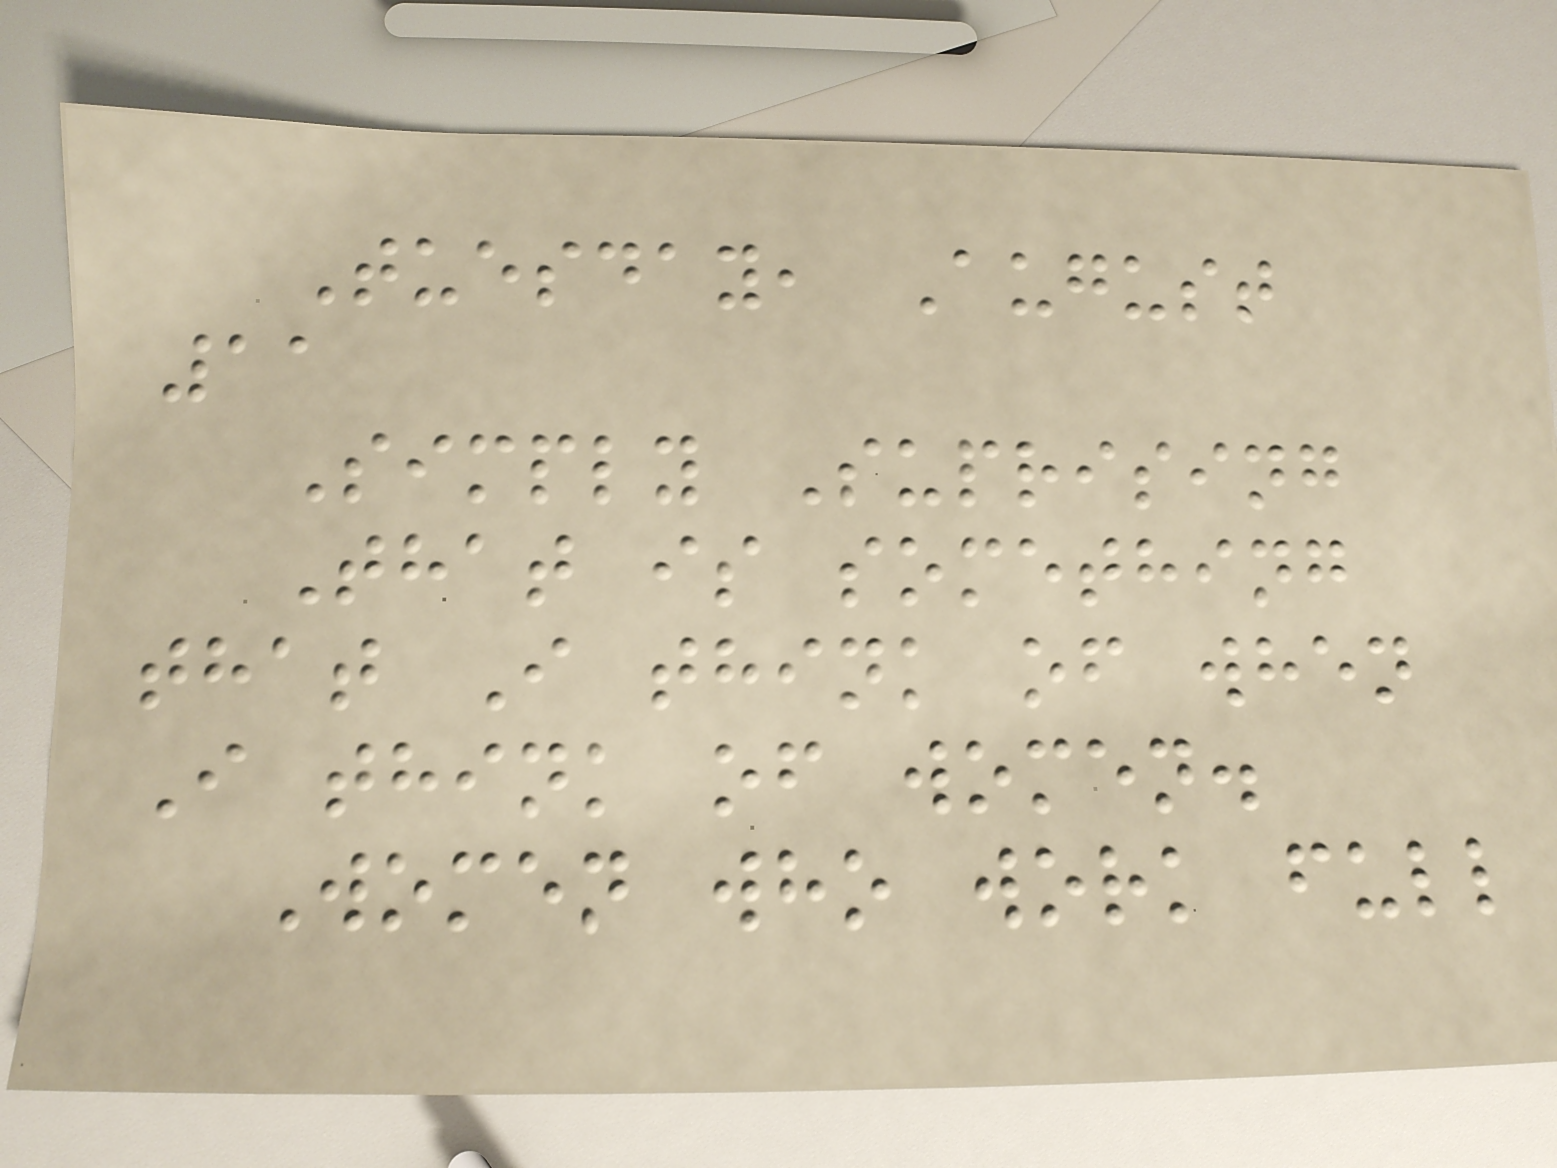Tuesday, August
11
Simply Suprising
That is something
that I think of when
I think of women.
Women who work full
